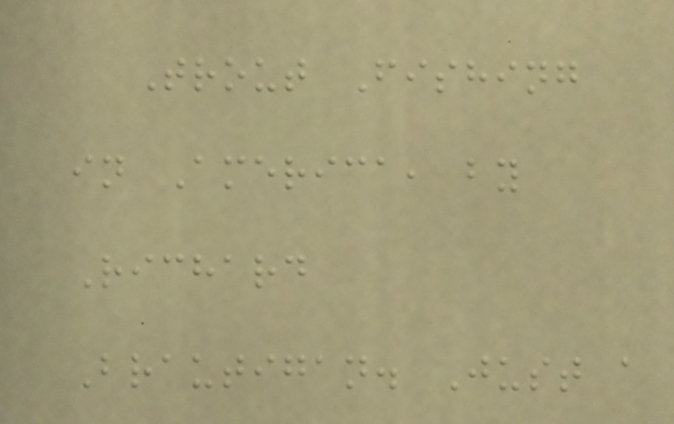Trout Fishing
in America, by
Richard
Brautigan. Just a
